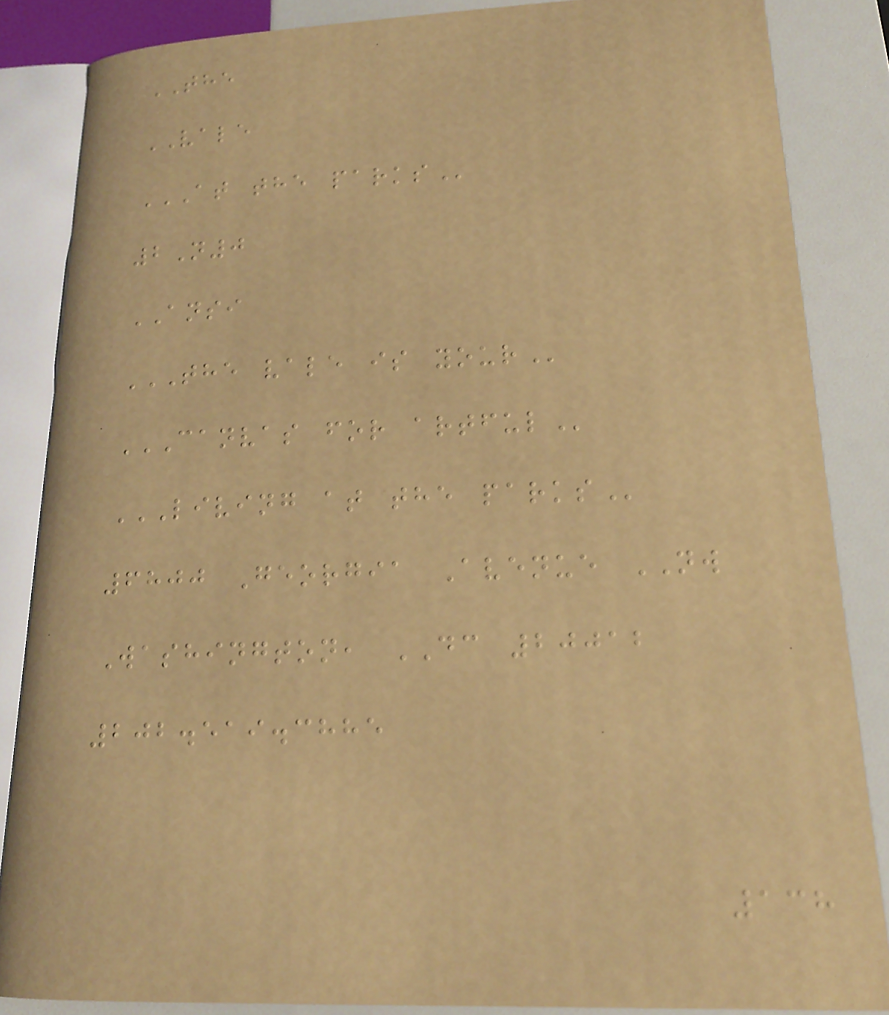THE
VALE
AT THE PARKS
2N0
ANSI
THE VALE IS YOUR
CANVAS FOR ARTFUL
LIVING AT THE PARKS
6800 Georgia Avenue NW
Washington, DC 20012
202.519.3885
138
